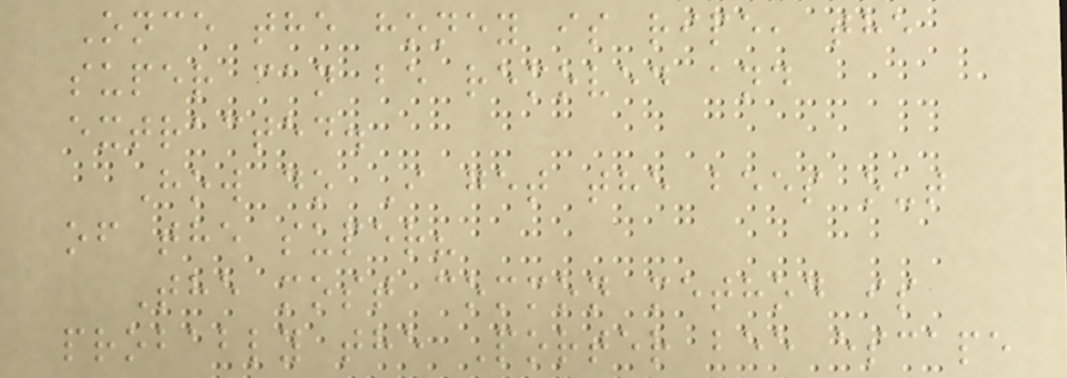Once the honey is ripe, the
super can be removed and
extracted.
How do I get the bees out
of the super?
The most common method is
probably the Porter bee escape
